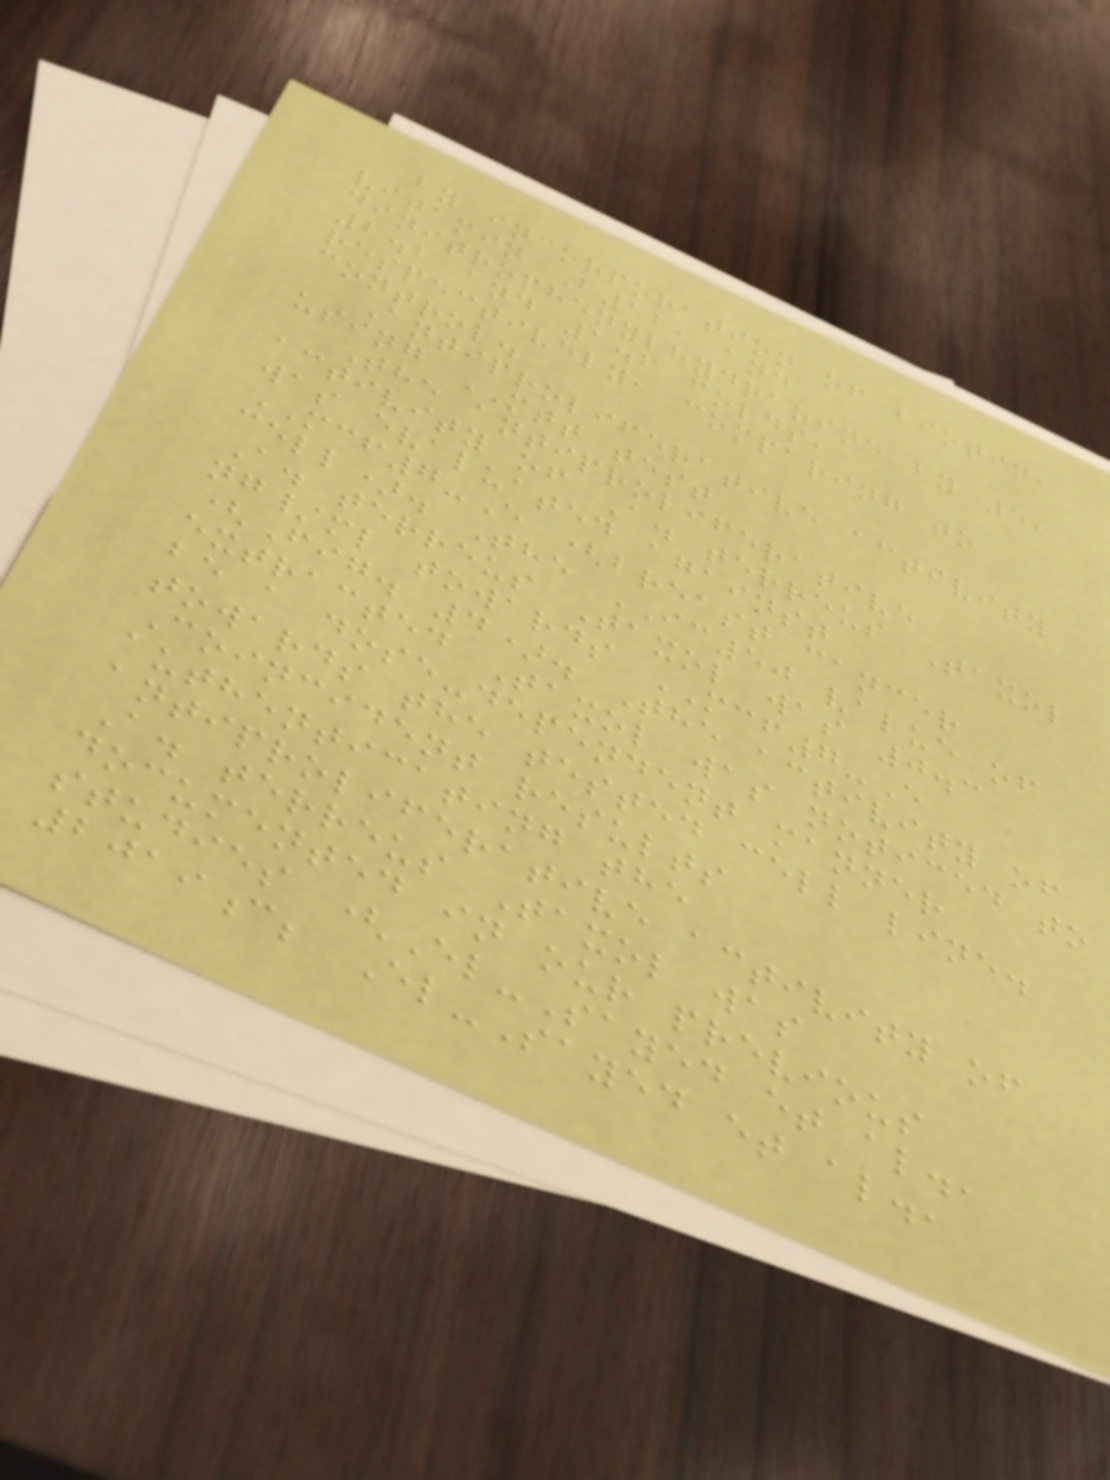by incorporation of biotin,
vitamin B12, and
dinitrophenylhydrazine by 5,
2.2 and 1.6 folds,
respectively, comparing to
control.
Antiproliferative activity
using MTT test
The antiproliferative
activity of A. terreus Taxol
was evaluated against
MCF7-E (breast cancer
cell). The IC50 value of
A. terreus Taxol was 0.3
ng/ml towards MCF7-E
(Fig. 4). The activity of
extracted Taxol was noticed to
be a dose-dependent manner
towards the tested cell line.
Coincident results
authenticating the
antiproliferative activity of
A. terreus Taxol was
documented in our previous
studies (El-Sayed et al.,
2019c; El-Sayed et al.,
